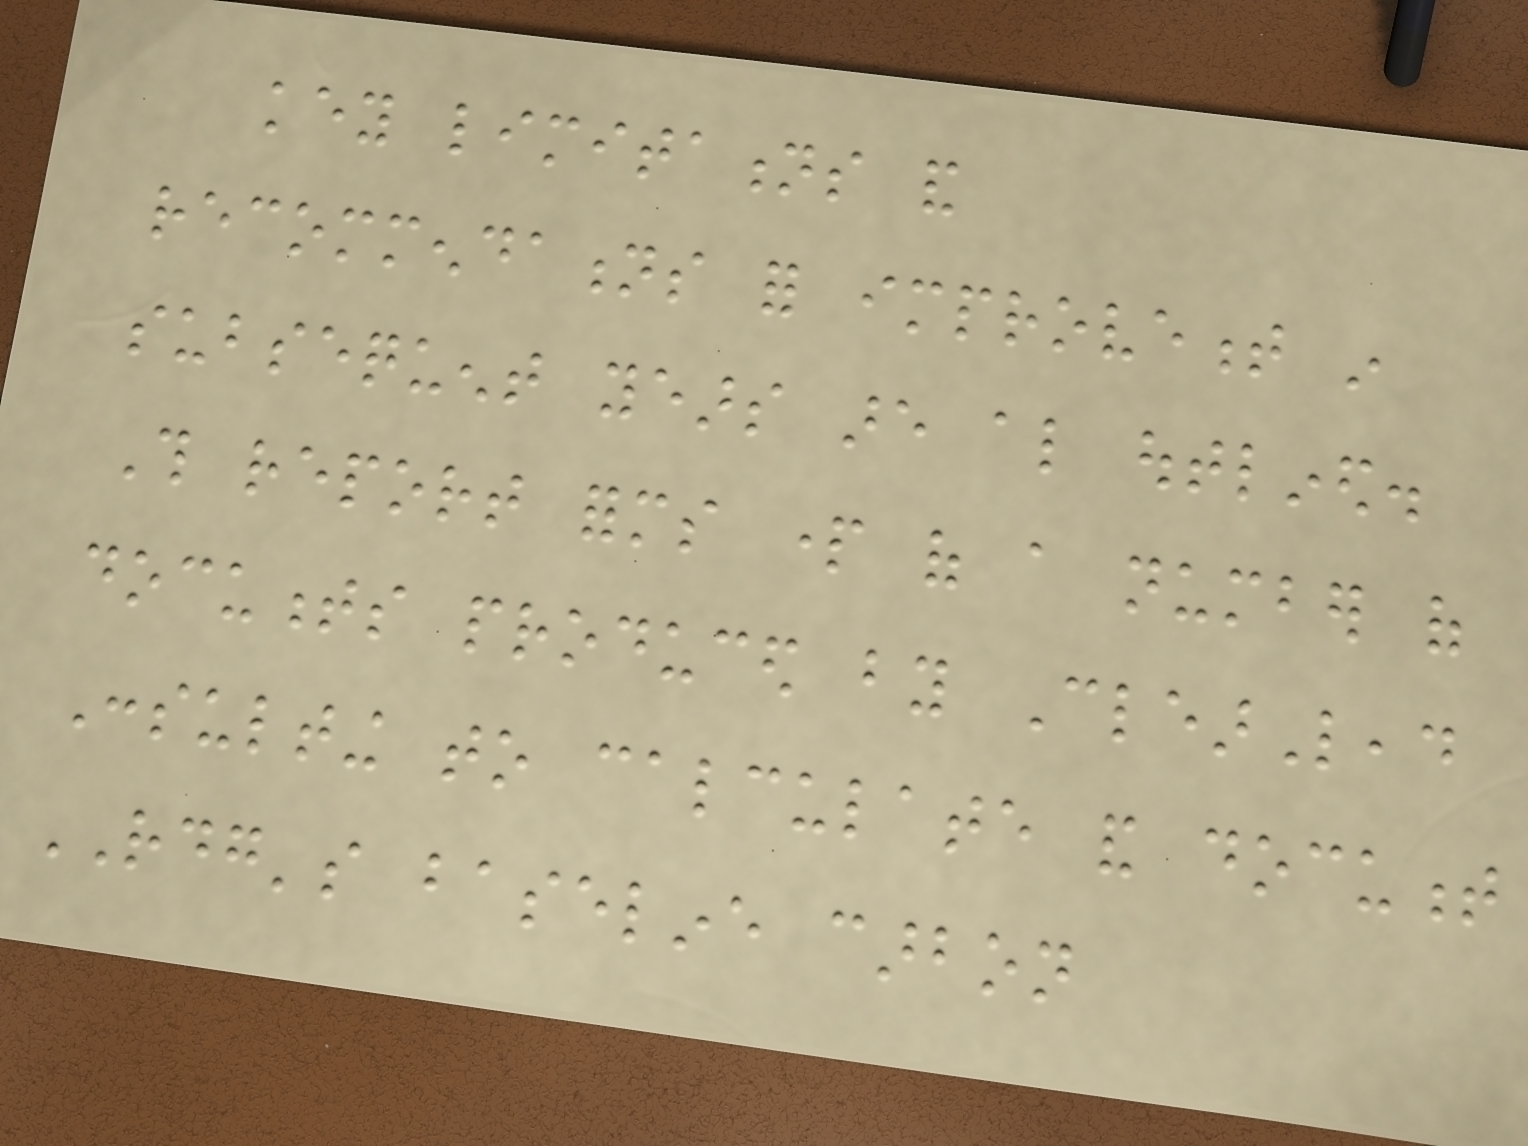key limitations and
recommendations for improvement in
subsequent years are also outlined.
This report forms part of a number of
documents produced by ClearLead
Consulting to calculate and document
RDG's baseline carbon
